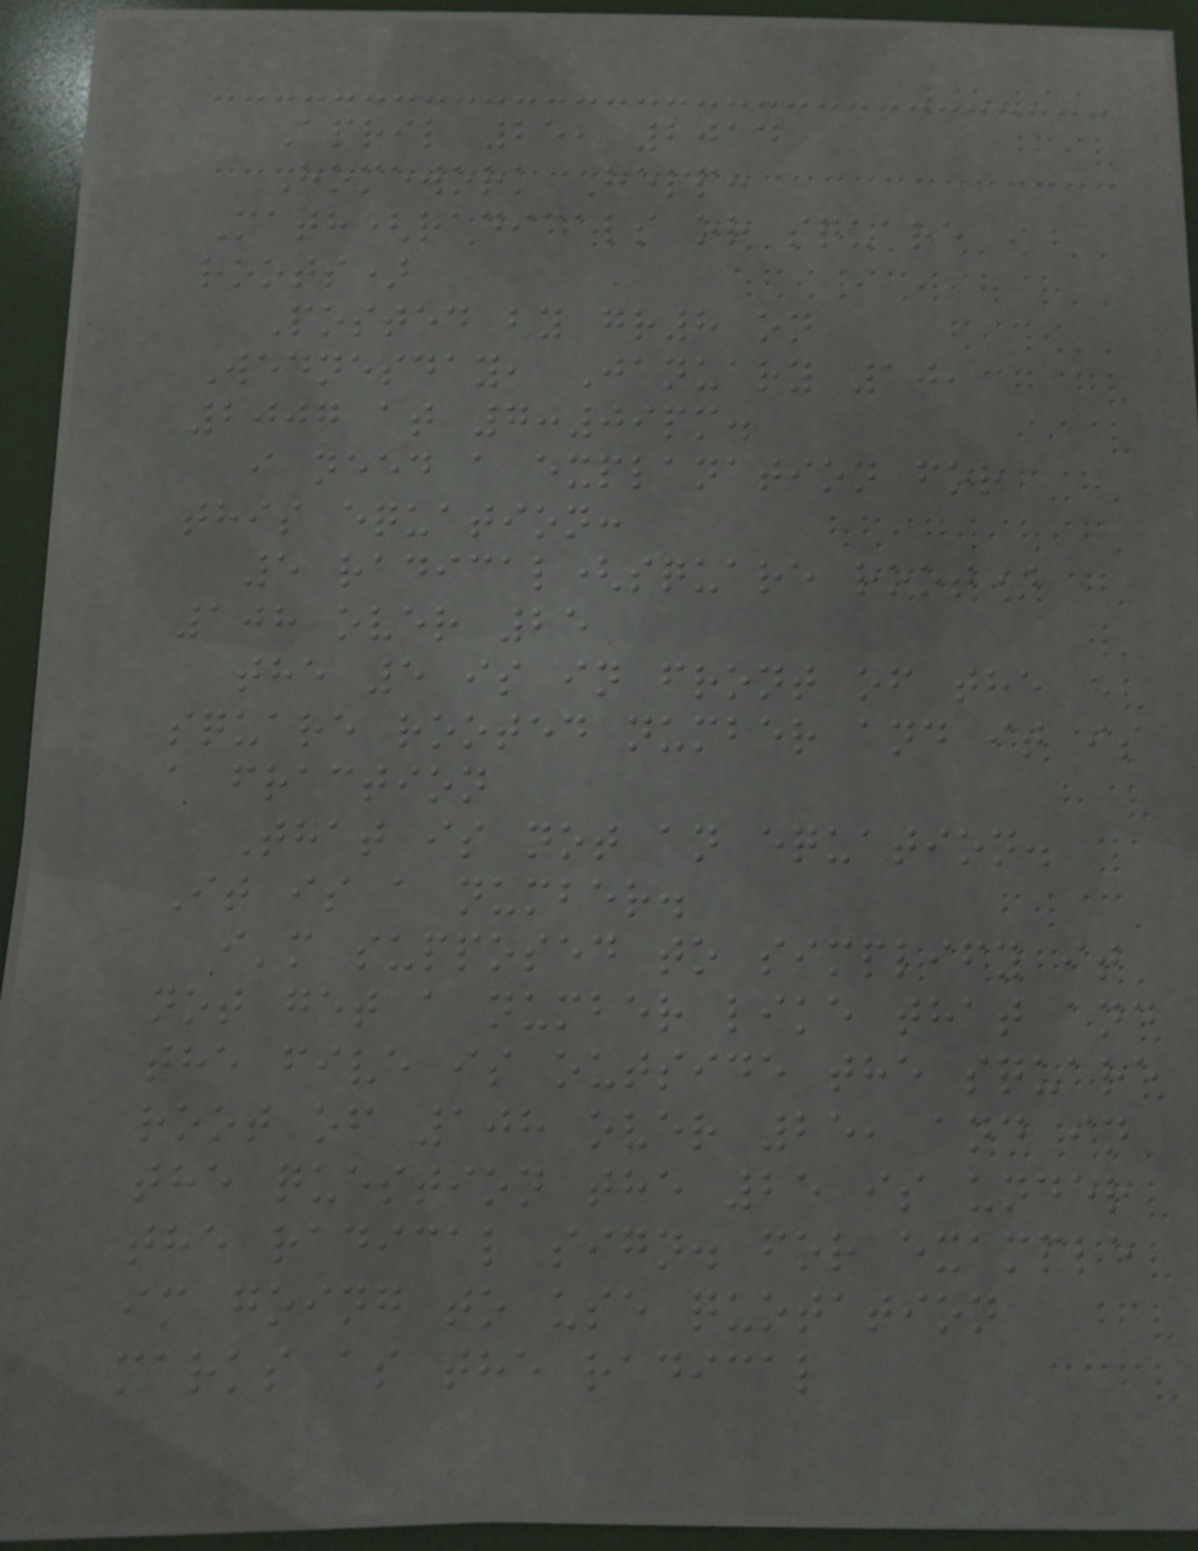April 25, 2014
Homework Help:
Math(radicals or square
roots)
Posted by gr8 on
Wednesday, January 10,
2007 at 7:09pm.
i need a explanation for
this equation:
5 radical(square root)
108 over 25
the 5 is in front of the
square rooted number and it is
a fraction
That is not an equation.
It is a number.
i'm supposed to simplify it
not get a number like that and
the five is outside the square
root of 108 over 25, and in
the question the 25 is under
the radical sign. for example
im going to use quotation
marks as the radical
